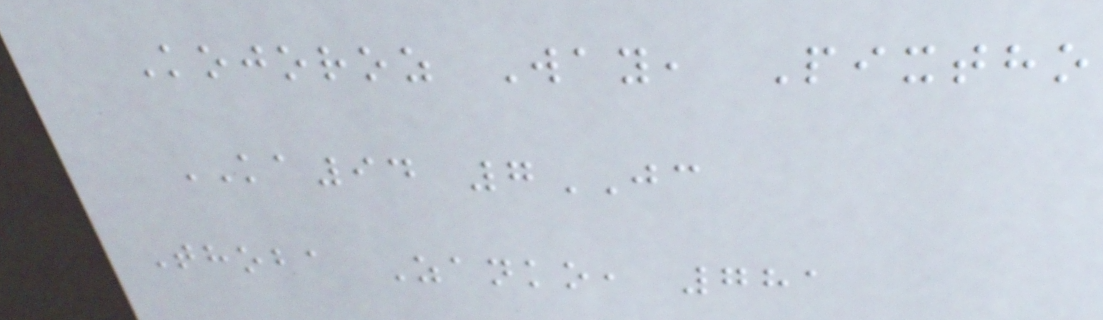Kojoroz Way, Pixtho
KA94 7JC
Thoba Zanko, 781
